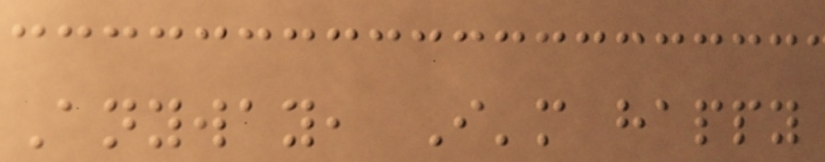Anyway, I'm happy
